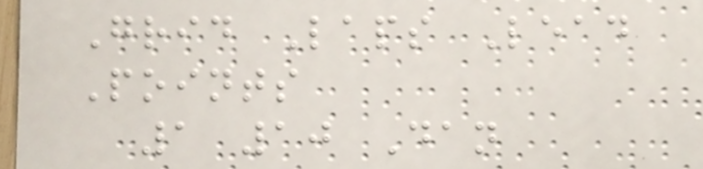Grid Laps Lead
Points
1 10 Dan
